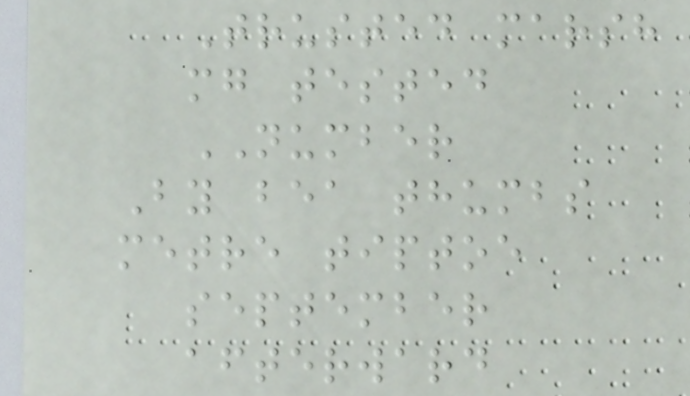Trusted marsh
mg tested
NUMBER
By bea thumbs
metre tiptoe
september
afterward
